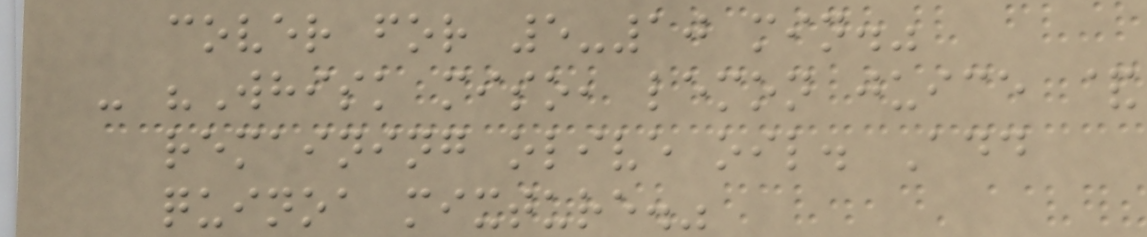cover for 5-10 min."
- "Whisk miso, lemon juice &
remaining olive oil. Add
quinoa mixture."
